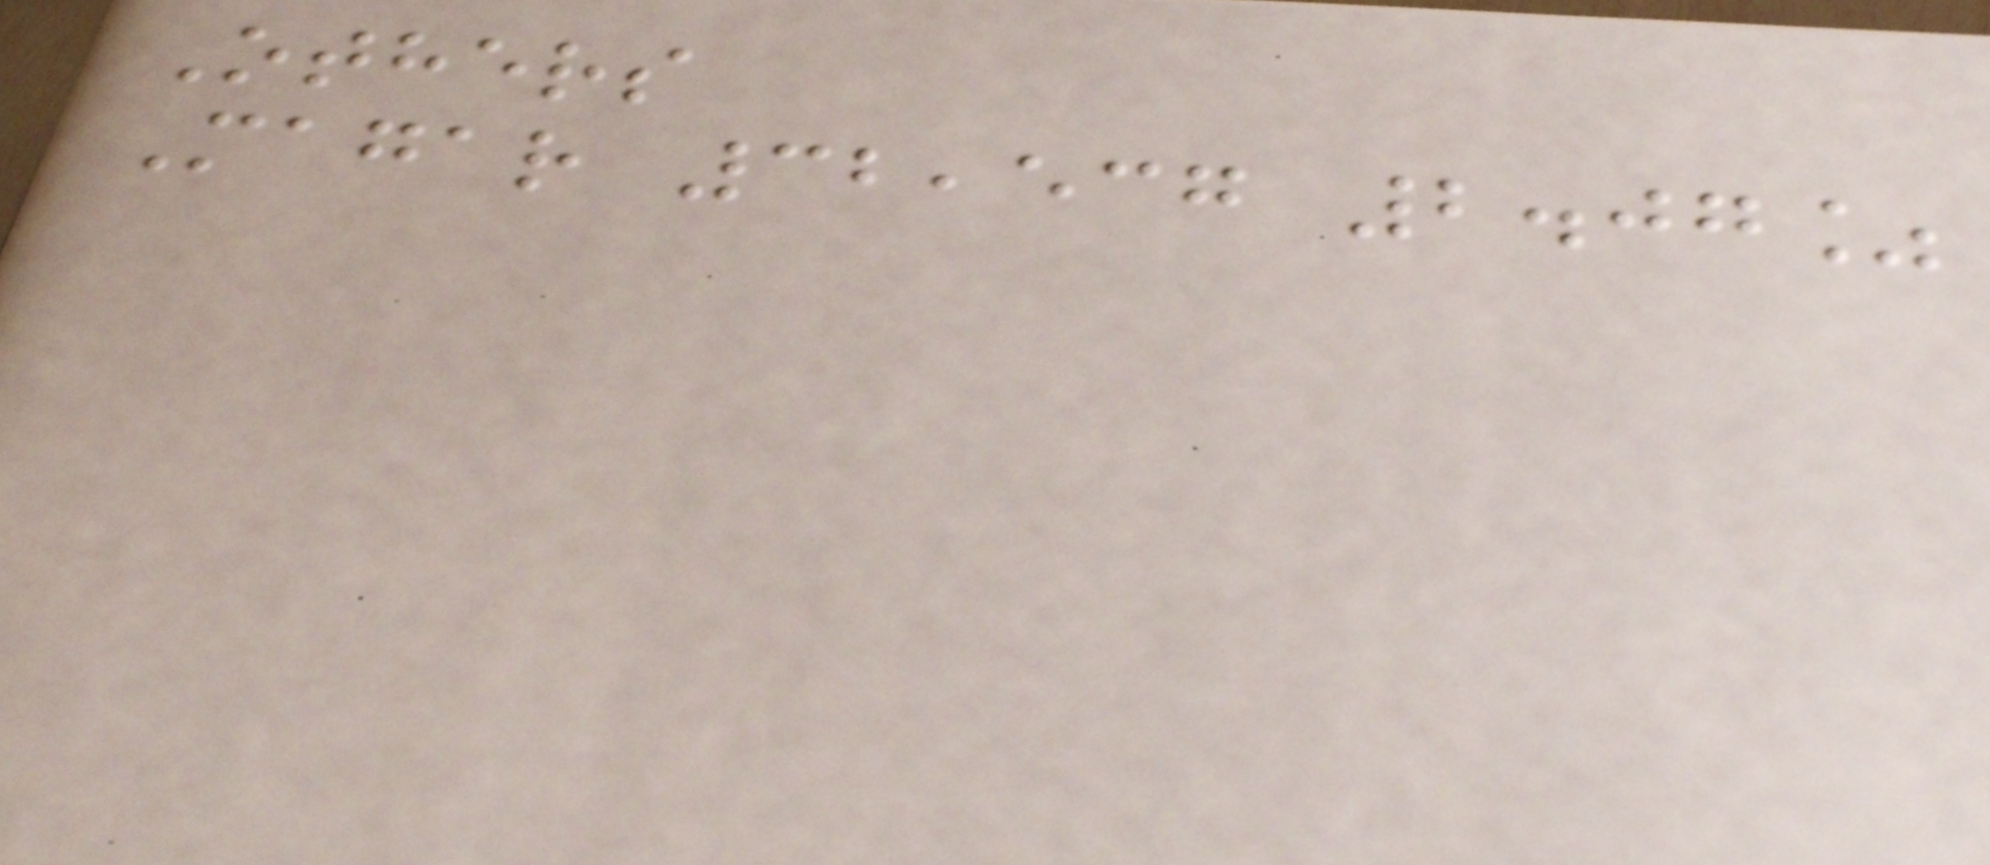Others
Magar 32,537 2.07%
